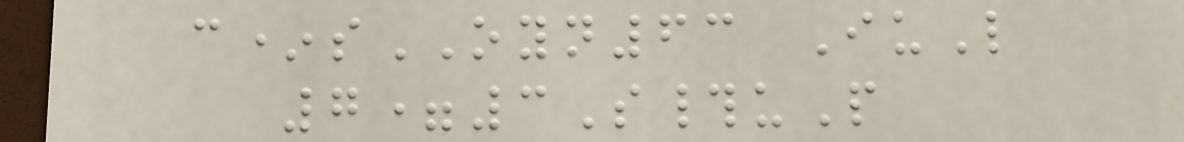c*sOYN63 IuL
7=3S#uP
